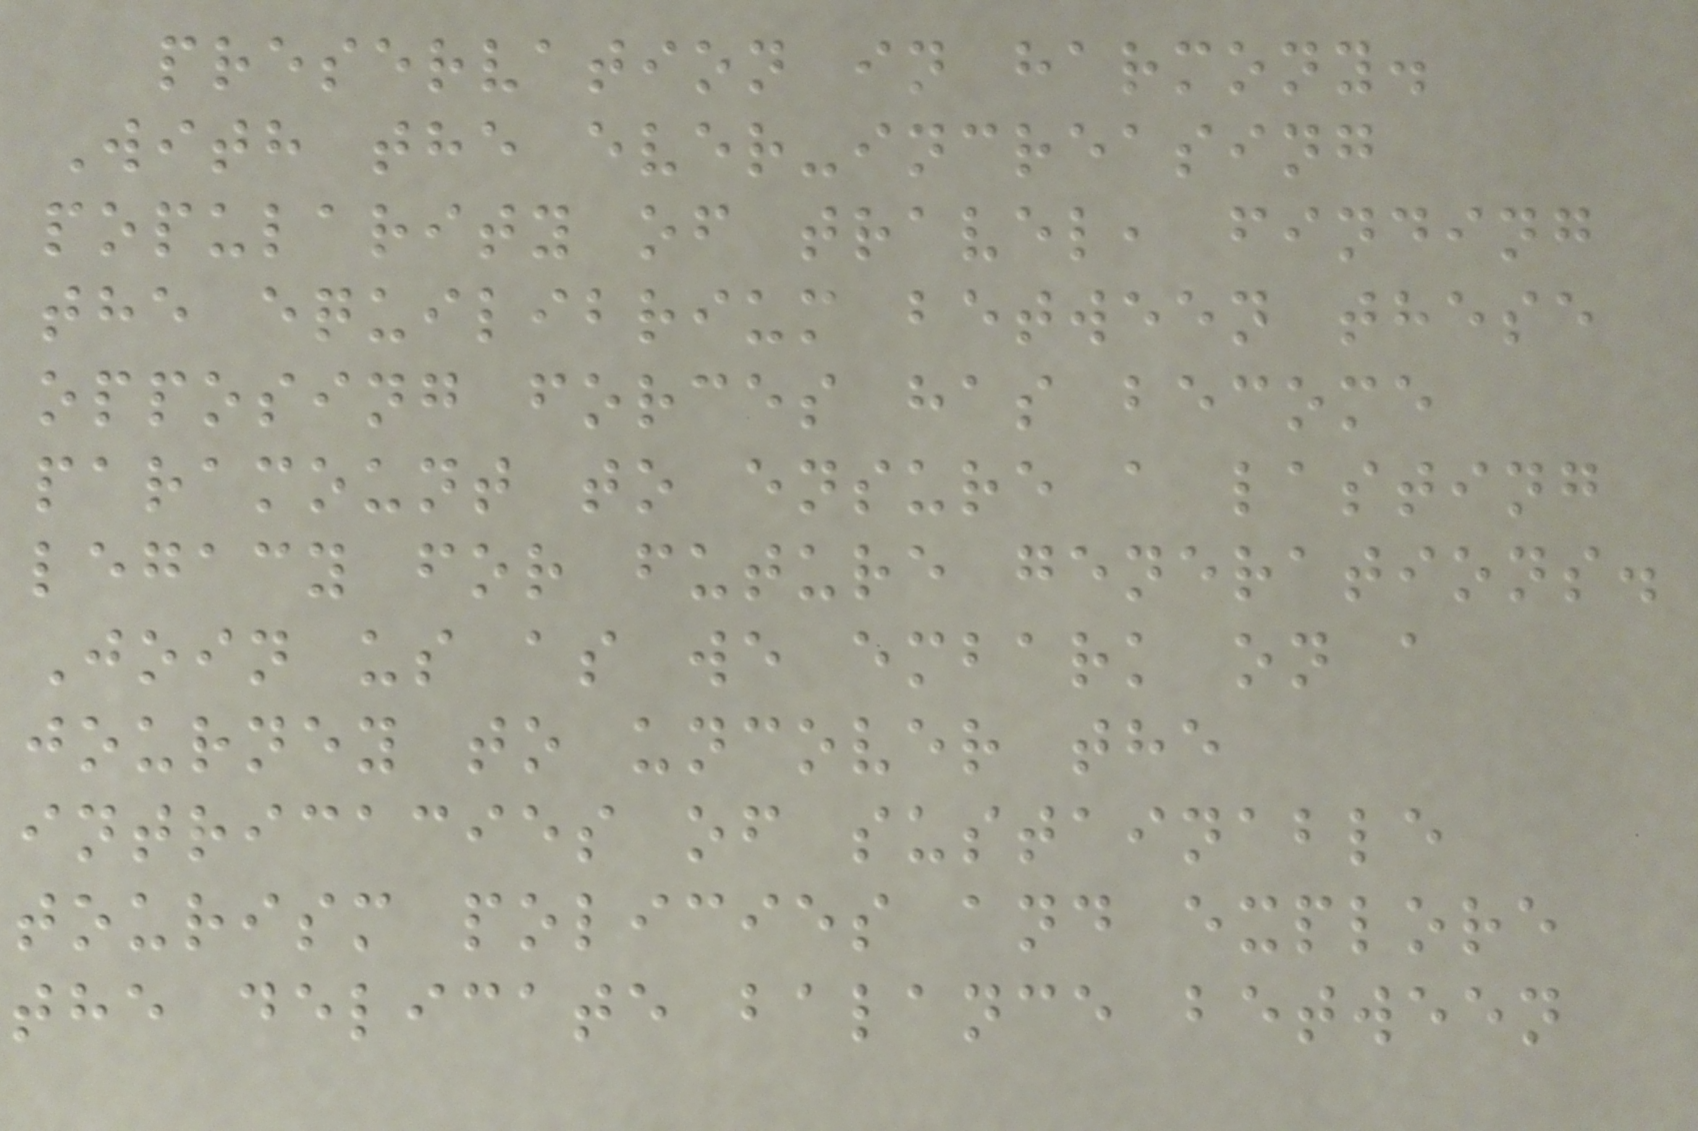preservation in harmony.
With the ever-increasing
popularity of travel, finding
the equilibrium between these
opposing forces has become
paramount to ensure a lasting
legacy for future generations.
Join us as we embark on a
journey to uncover the
intricacies of sustainable
tourism policies and explore
the delicate balance between
